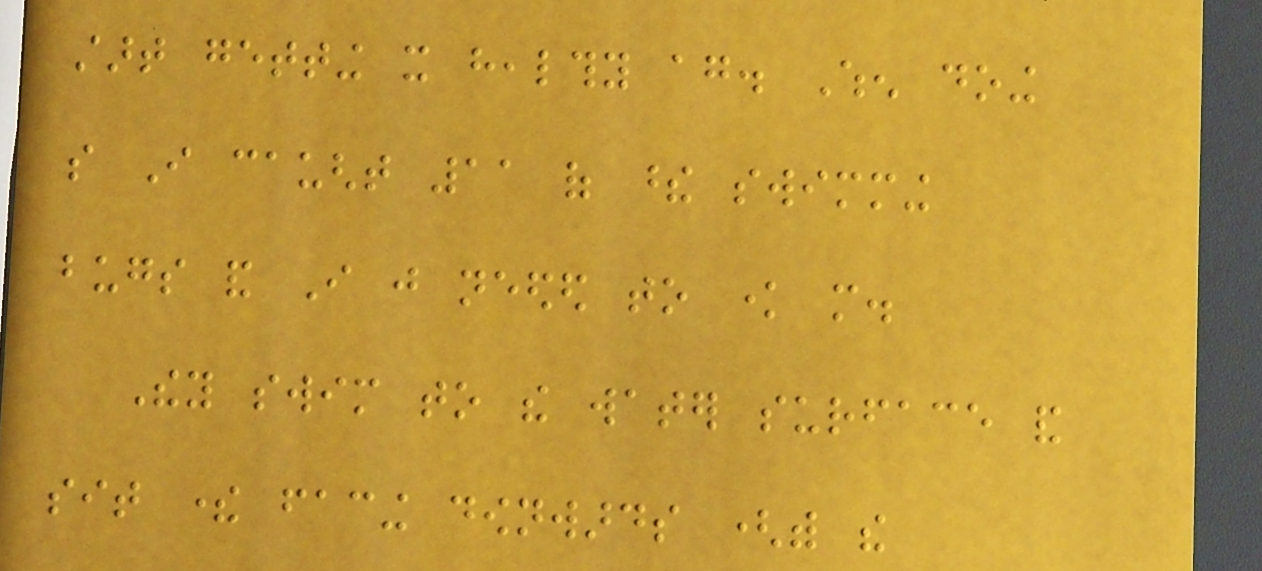start getting it healthy again. When doing
so I caught 11 of these swimming
bugs and I just needed to know more.
They swim to the water surface and
sit there facing downwards (with the
